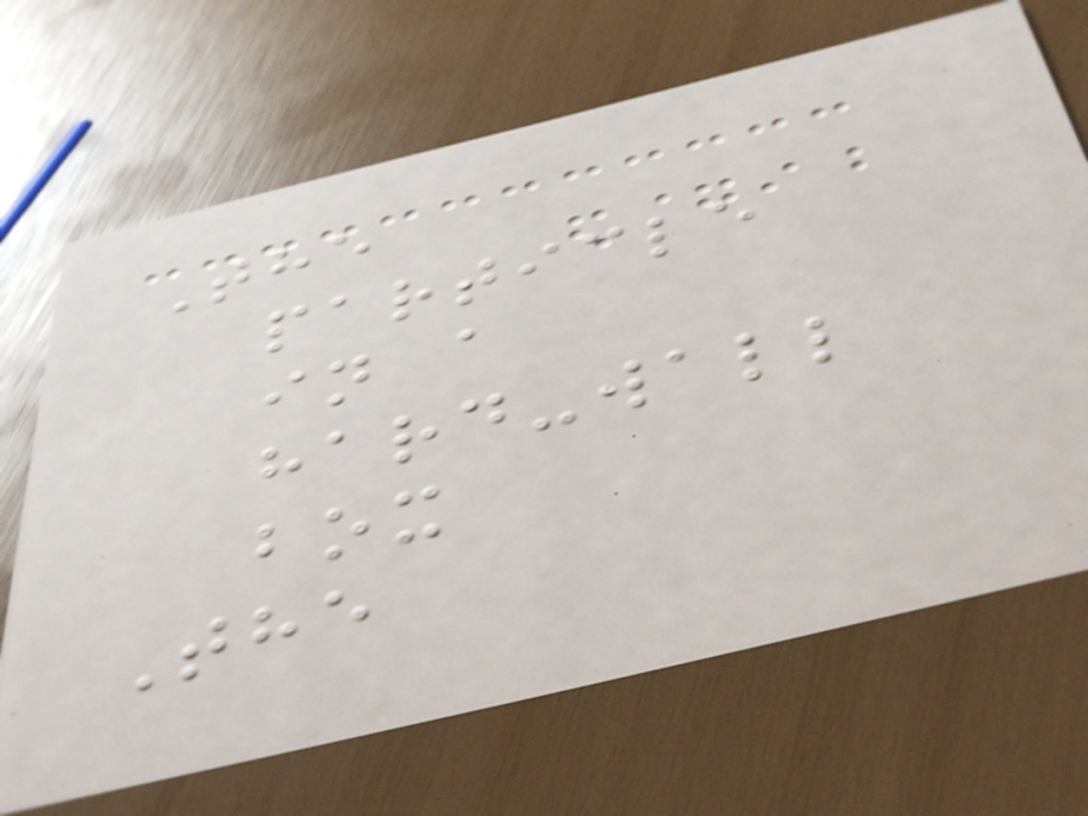The
particle
in a
hard-wall
box
The
